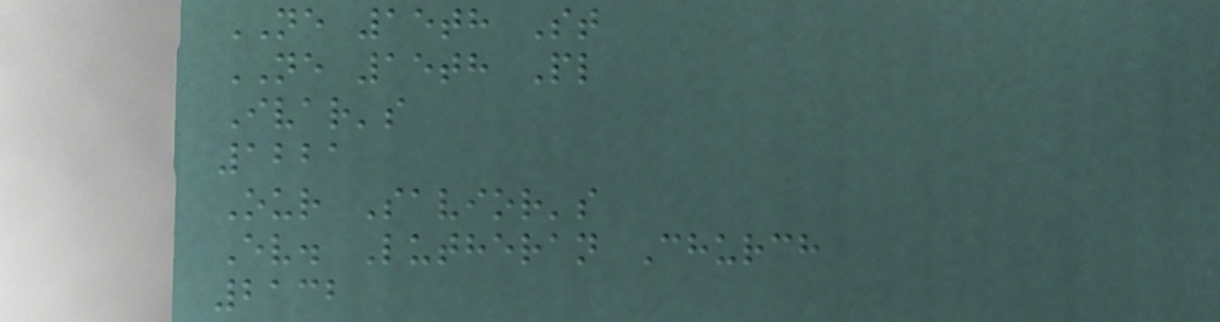NE 15th St
NE 15th Pl
Ivar's
1221
Our Savior's
Ev. Lutheran Church
2132
